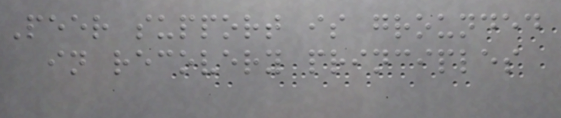Peer support is grounded
in recovery principles
